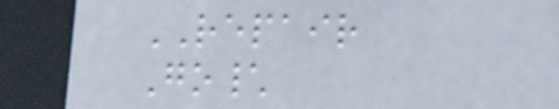REPAIR
Go\
